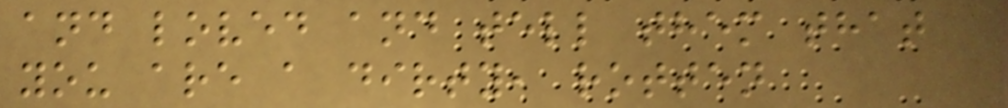and loved and tell them that
you are a dirty, rotten
